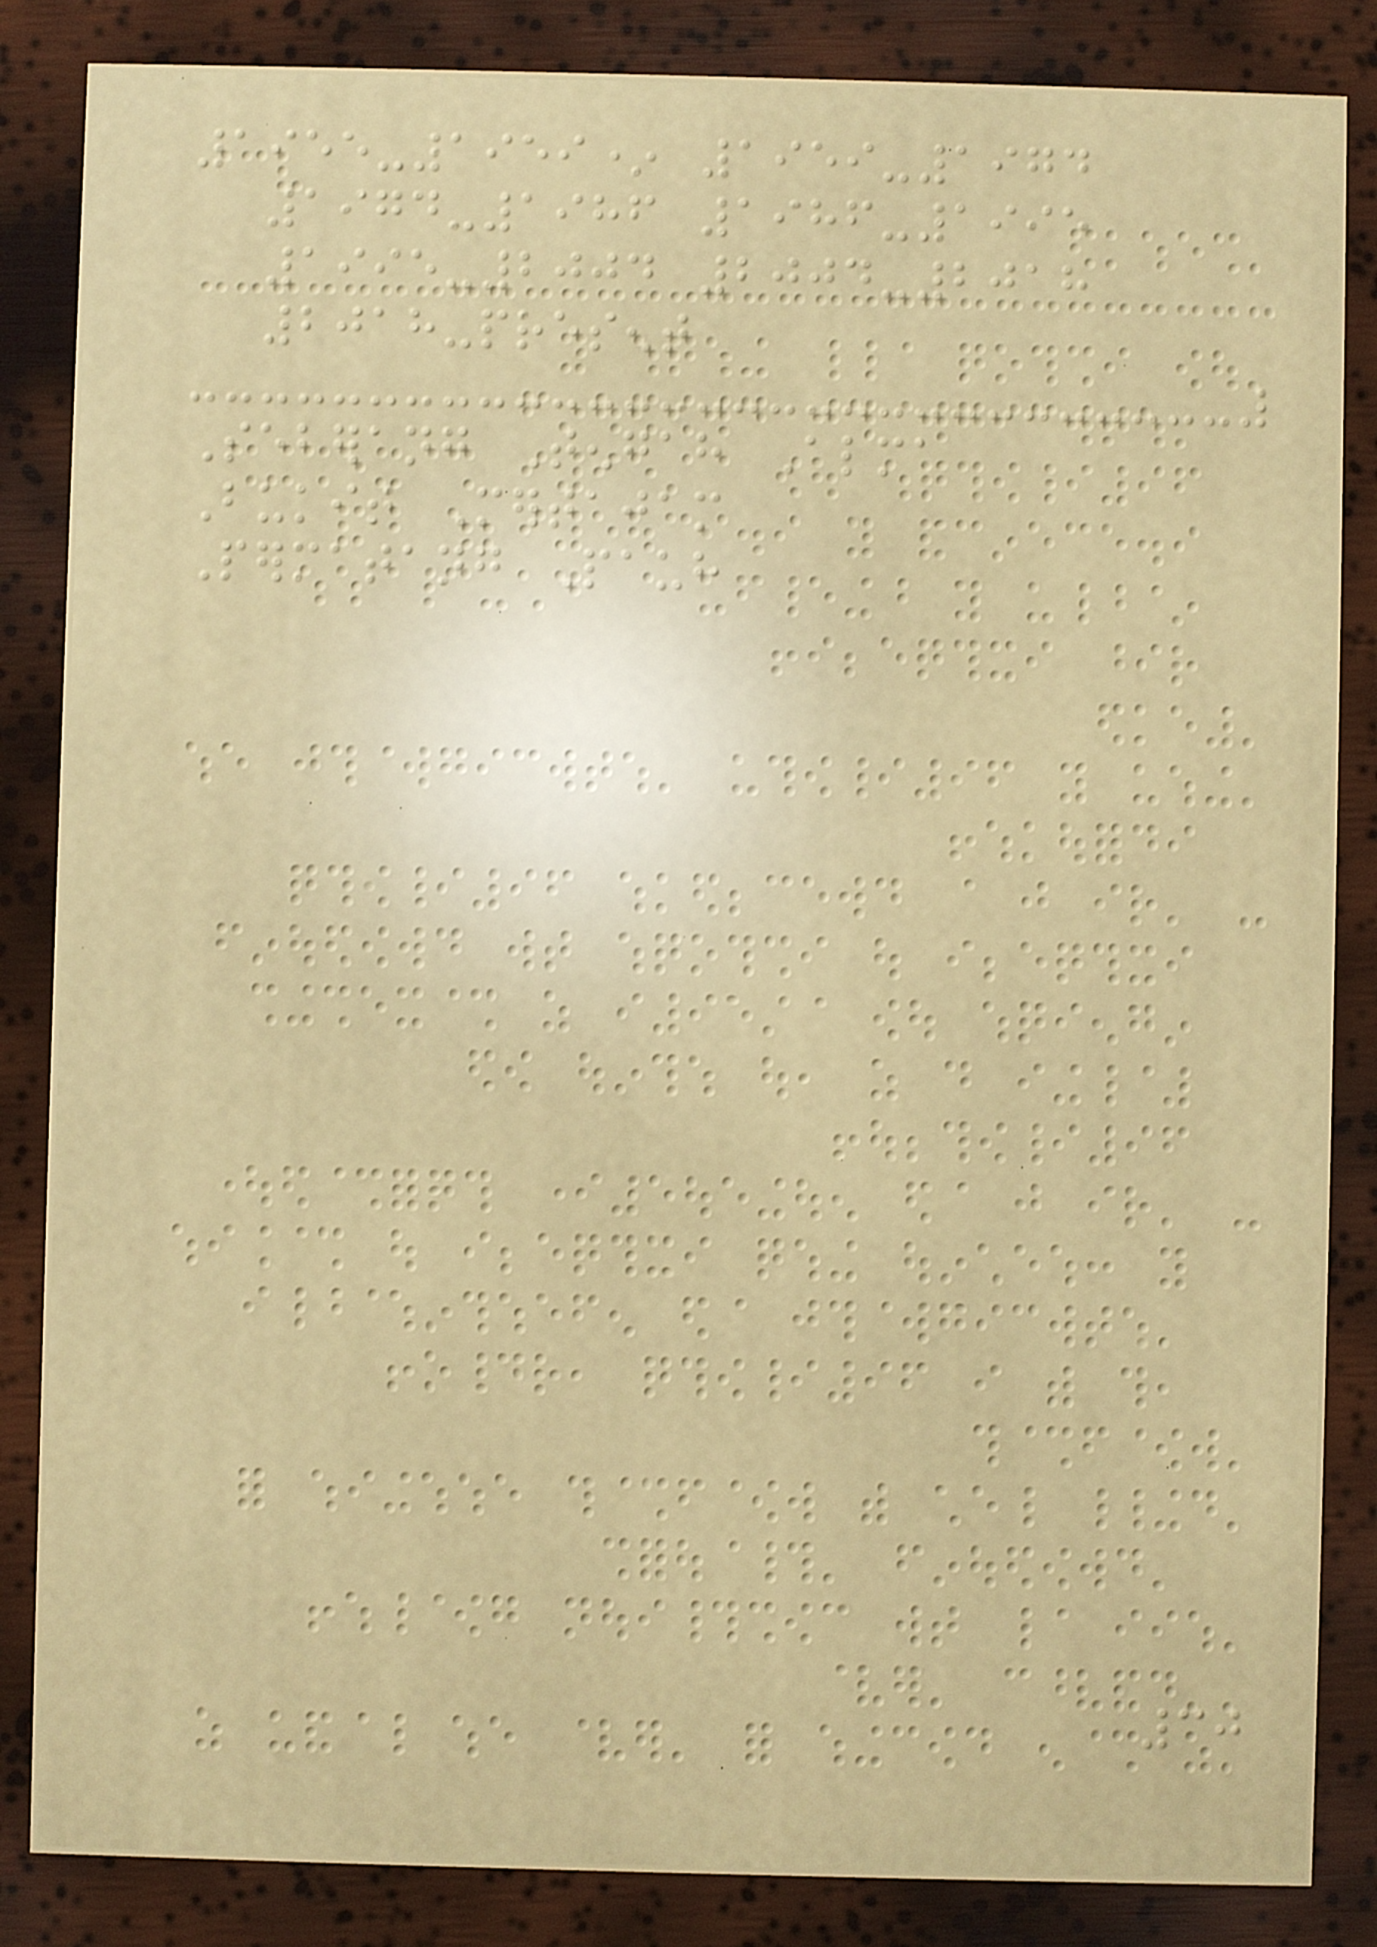1955-1959* 1959-1974
1974-1986 1986-1995
1995-2004 2004-2018
2018-present
Seberang Tengah Alma
Bukit Mertajam
Permatang Pauh
30
